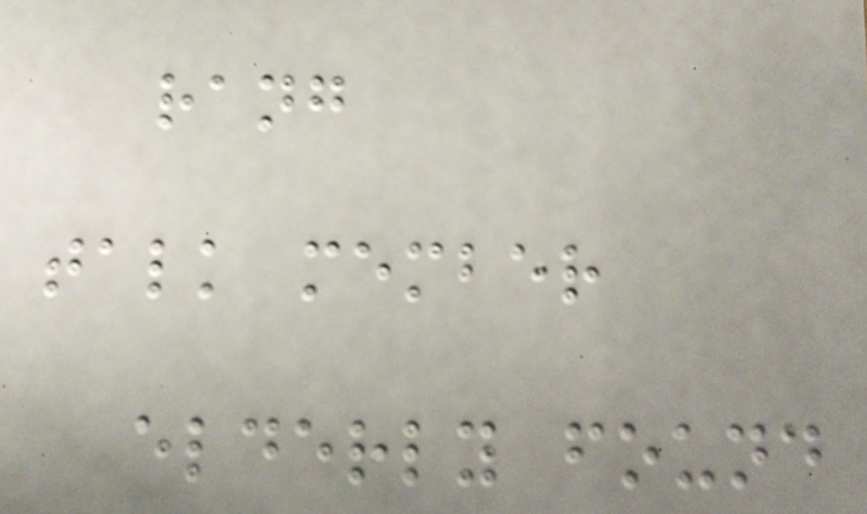rang
talk member
elderly found
